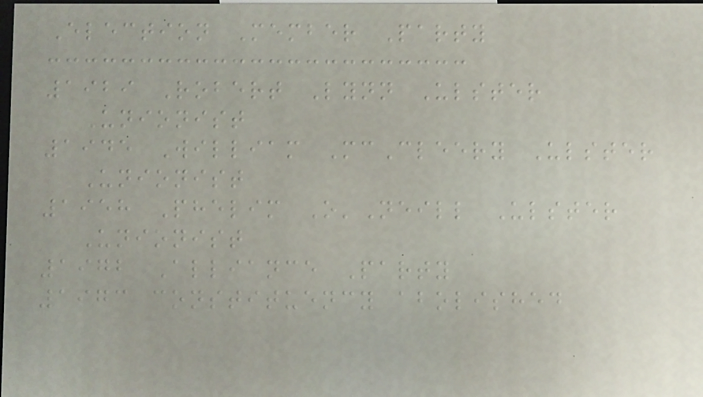Election Member Party
1929 Robert Lynn Ulster
Unionist
1945 William McCleery Ulster
Unionist
1958 Phelim O'Neill Ulster
Unionist
1972 Alliance Party
1973 constituency abolished
